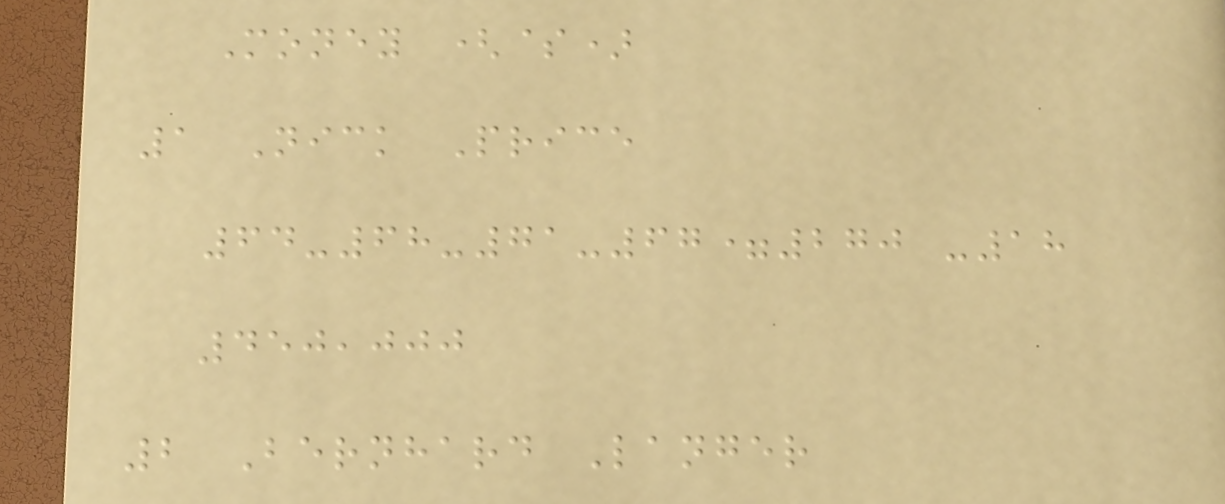Money ($)
1 Nick Price
64-68-71-67=270 -18
450,000
2 Bernhard Langer
